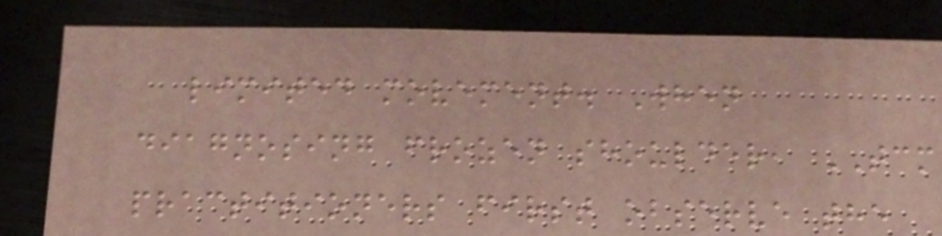limited movement. When
diagnosing frozen shoulder, TCM
practitioners first observe the
